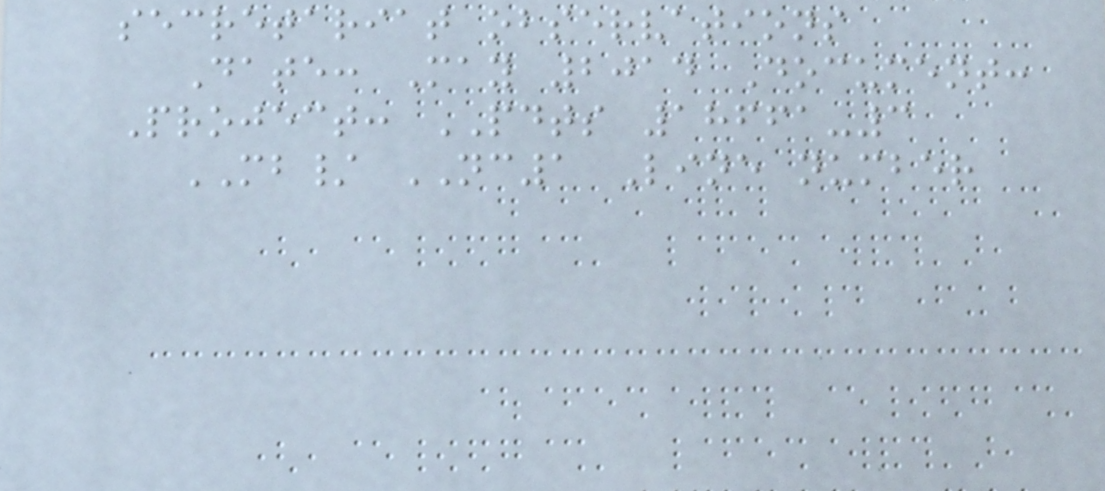secretariat observations
Date: May 2014 Document:
Project: PDTS 18661-3
MB/ NC1 Line number
